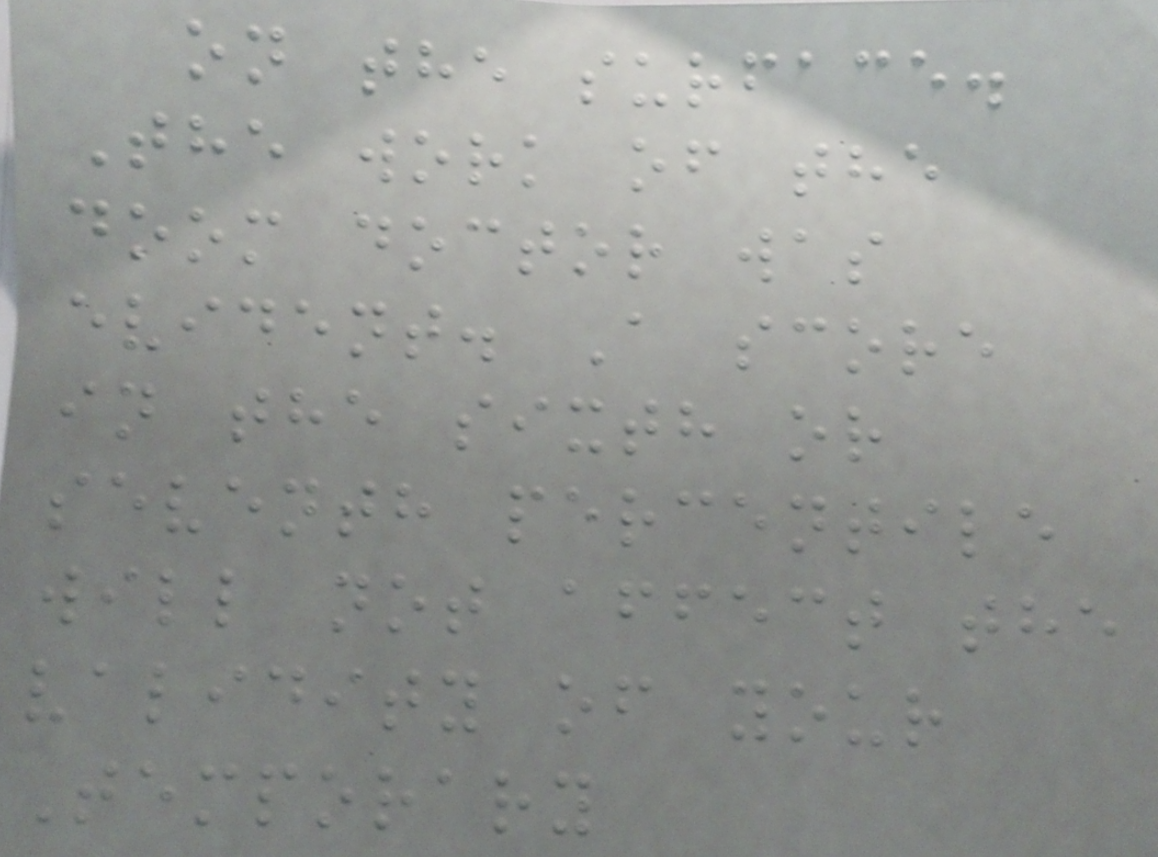on the surface.
The work of the
doom doctor was
evident. A score
in the sixth or
seventh percentile
will not affect the
validity of your
Temporary
